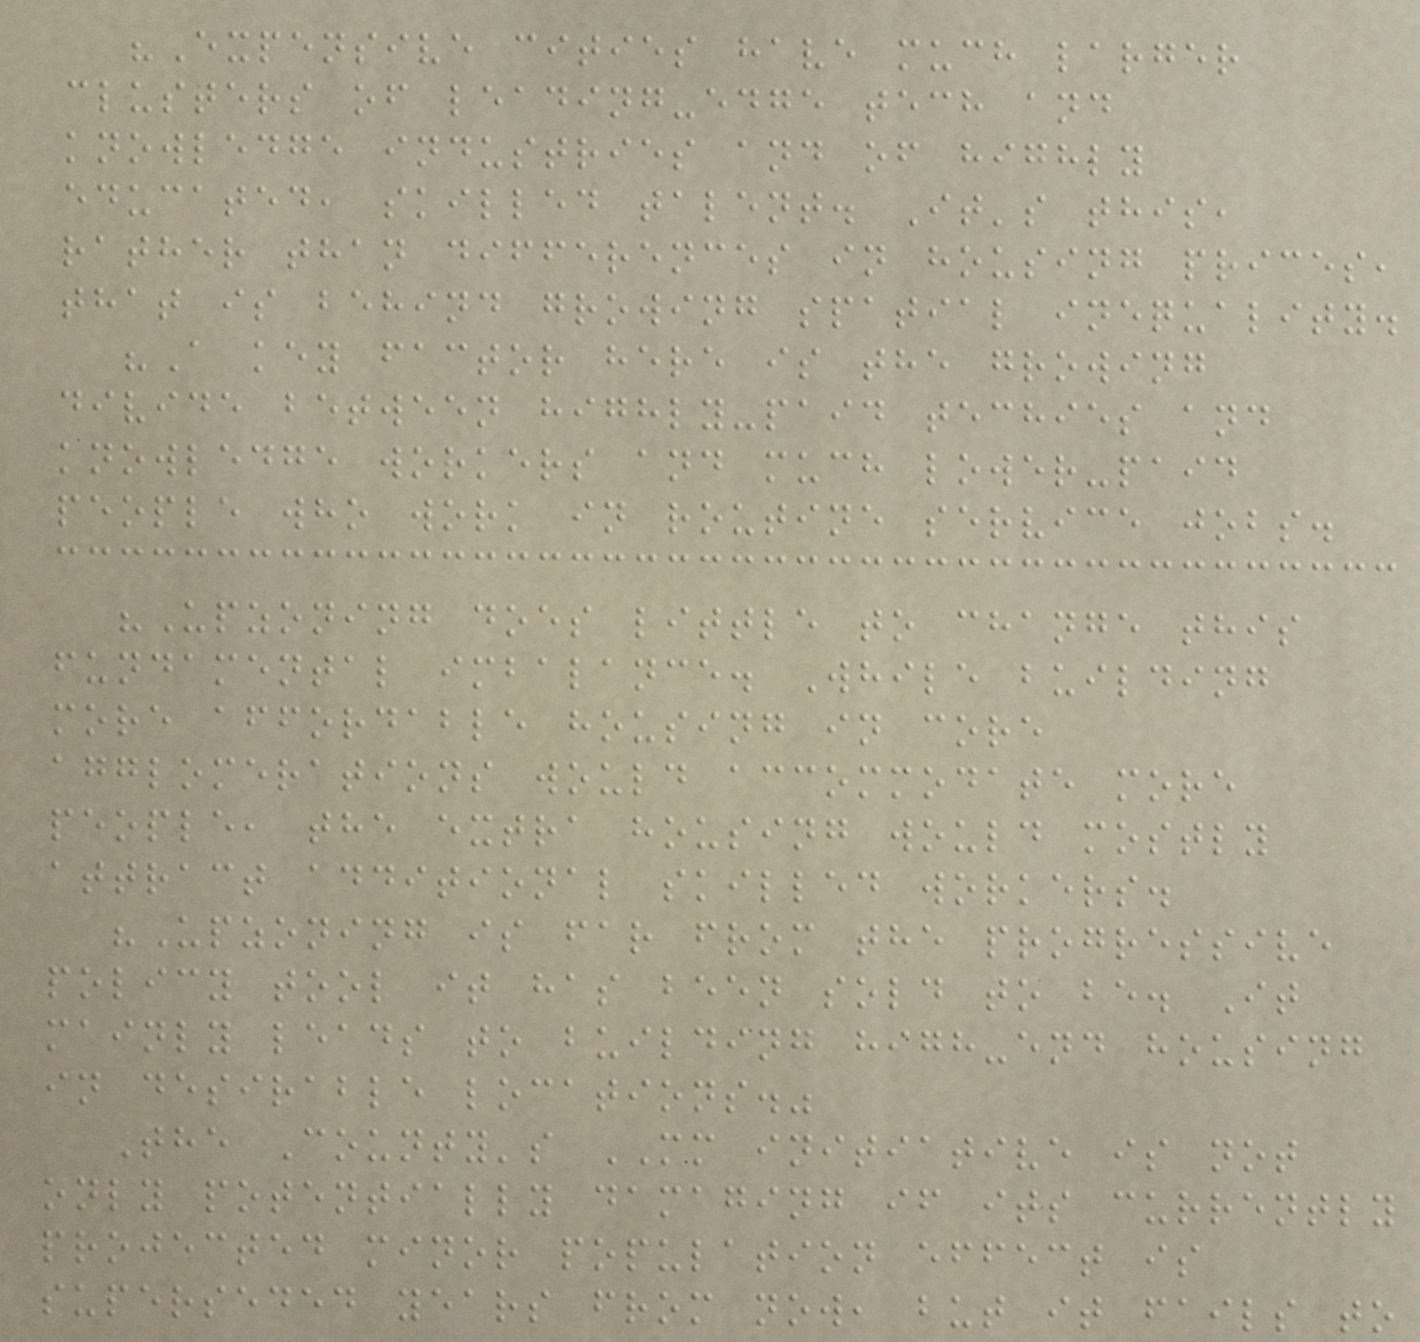"Expensive cities have much larger
clusters of leading-edge tech and
knowledge industries and of highly
educated, skilled talent. It's this,
rather than differences in housing prices,
that is behind growing spatial inequality.
"A key factor here is the growing
divide between highly-paid techies and
knowledge workers and much lower-paid
people who work in routine service jobs.
"Upzoning does little to change this
fundamental imbalance. While building
more affordable housing in core
agglomerations would accommodate more
people, the extra housing would mostly
attract additional skilled workers.
"Upzoning is far from the progressive
policy tool it has been sold to be. It
mainly leads to building high-end housing
in desirable locations."
The County's MM initiative is not
only potentially damaging if its currently
projected minor population effect is
superseded years from now, but it fails to
